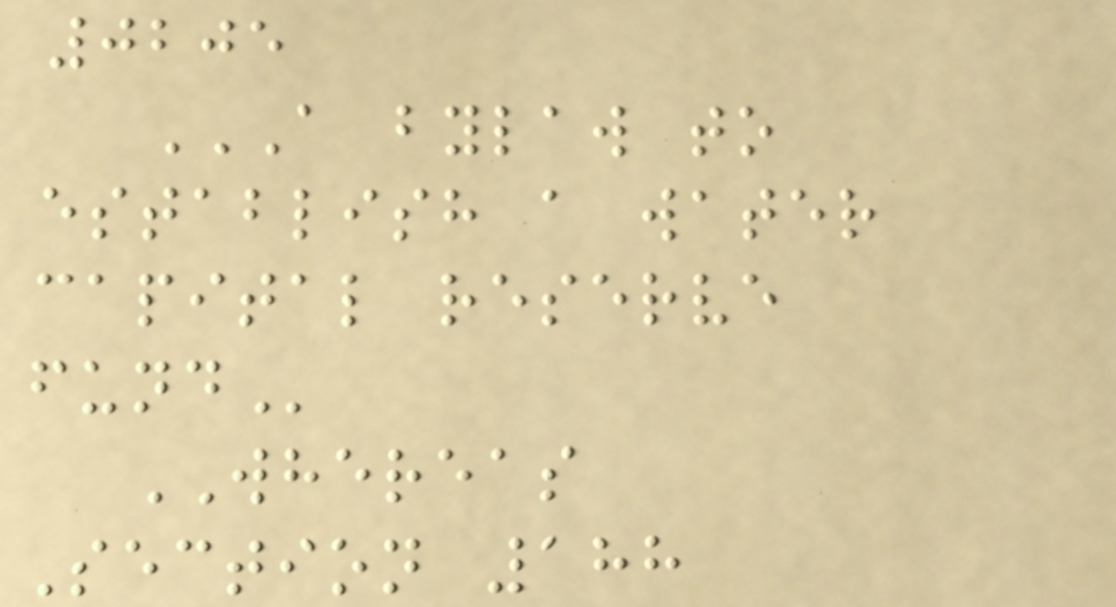0205
A BYLAW TO
ESTABLISH A WATER
CAPITAL RESERVE
FUND
WHEREAS
Section 188
